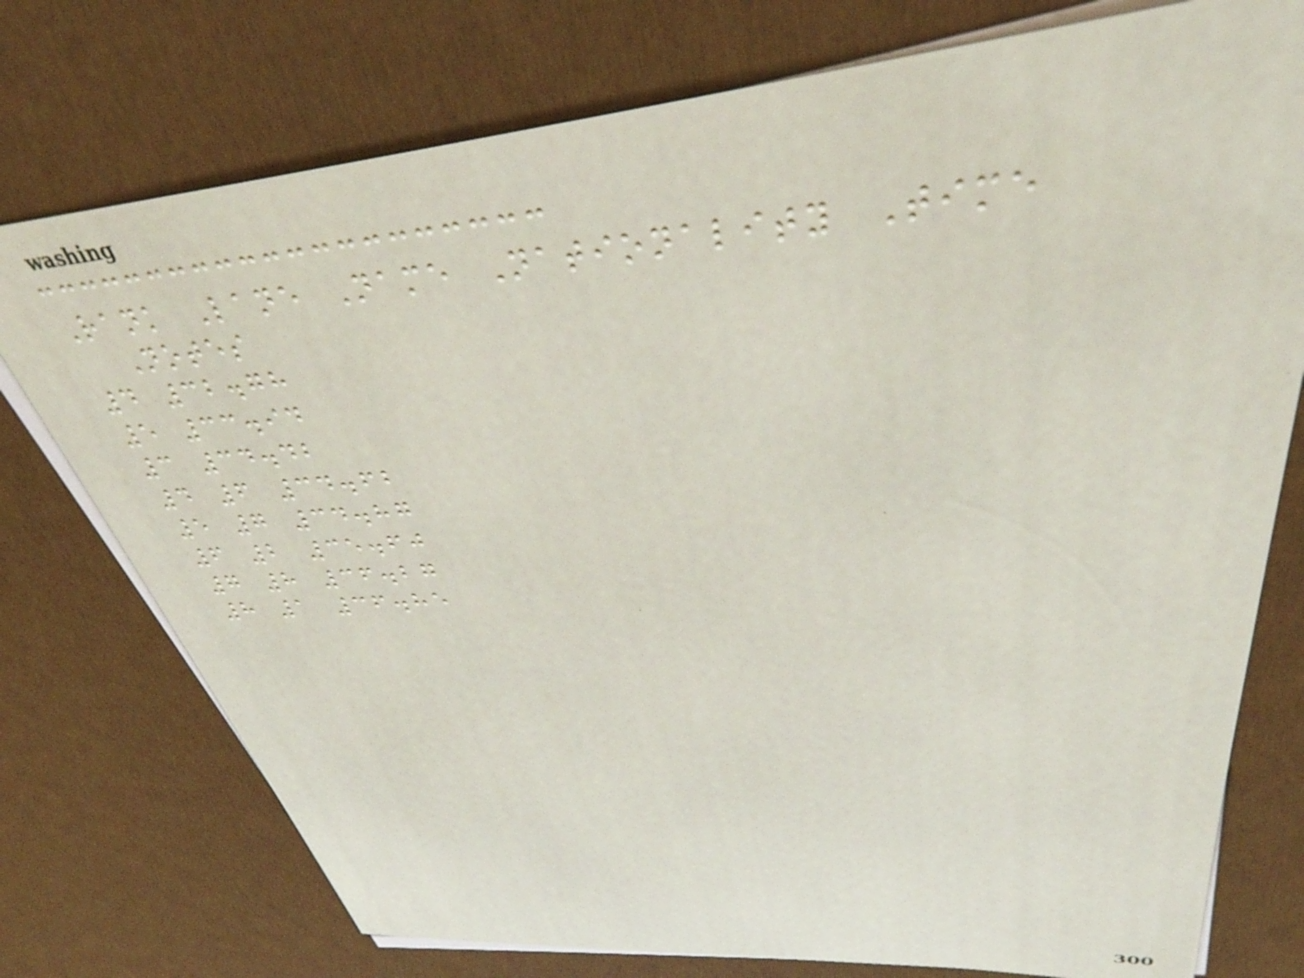Rank Lane Name Nationality Time
Notes
4 32.78
5 33.94
3 34.42
4 6 34.62
5 7 34.87
6 2 35.60
7 8 36.27
8 1 36.85
